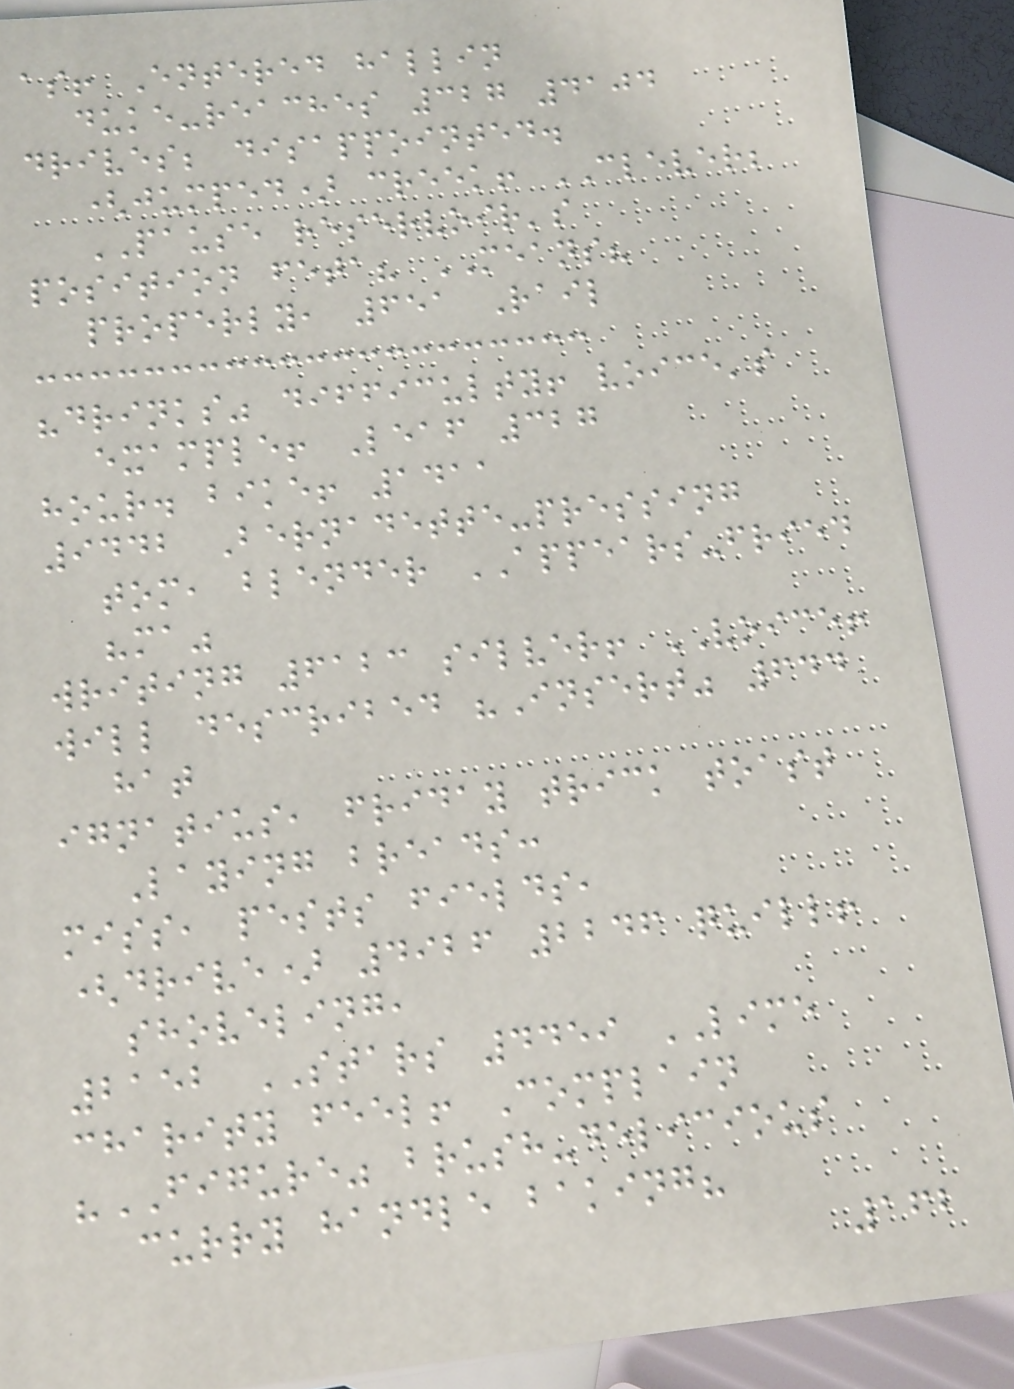as! Entered hallin
duke-reaches 327 4104
drives; disappointed.
(jumped) creek! CLEVER;
PAUSE reservoir's
position feta? MEANS?
properly, 651 Rail
"drinks" difficulty! voice's
example! Leaf 327
hour. bike! 1411
9442 Bernadette-pressing
tom, blender APPEARS-fried
"ma"
writing 6123 silver! VOICE!
will described "Insert" 644
hat
ignatius, friday trick toast
Laying breads:
miss, pests fields,
(drive) 4926 2246 quill!
shoveling,
2152 STARS 4459 LIME
charity feel! Complain
"FIGURE" brush-delicious
curry handle baking?
162
